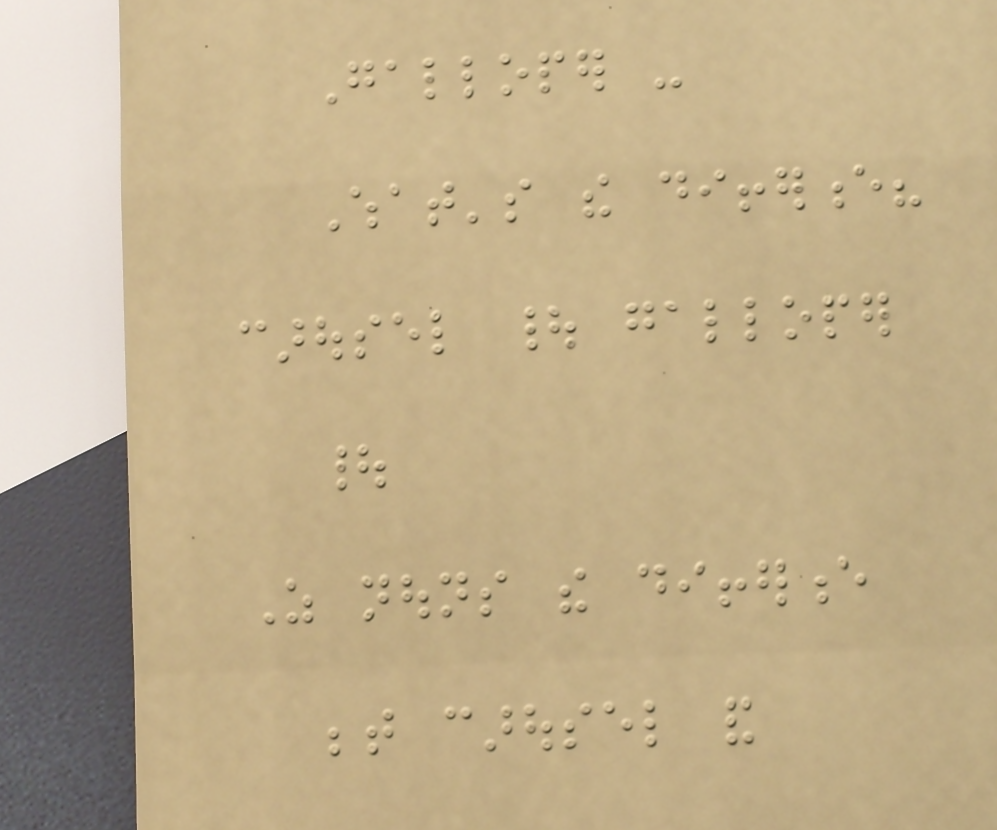Galloper -
What's the difference?
carousel | galloper
|
As nouns the difference
between carousel and
